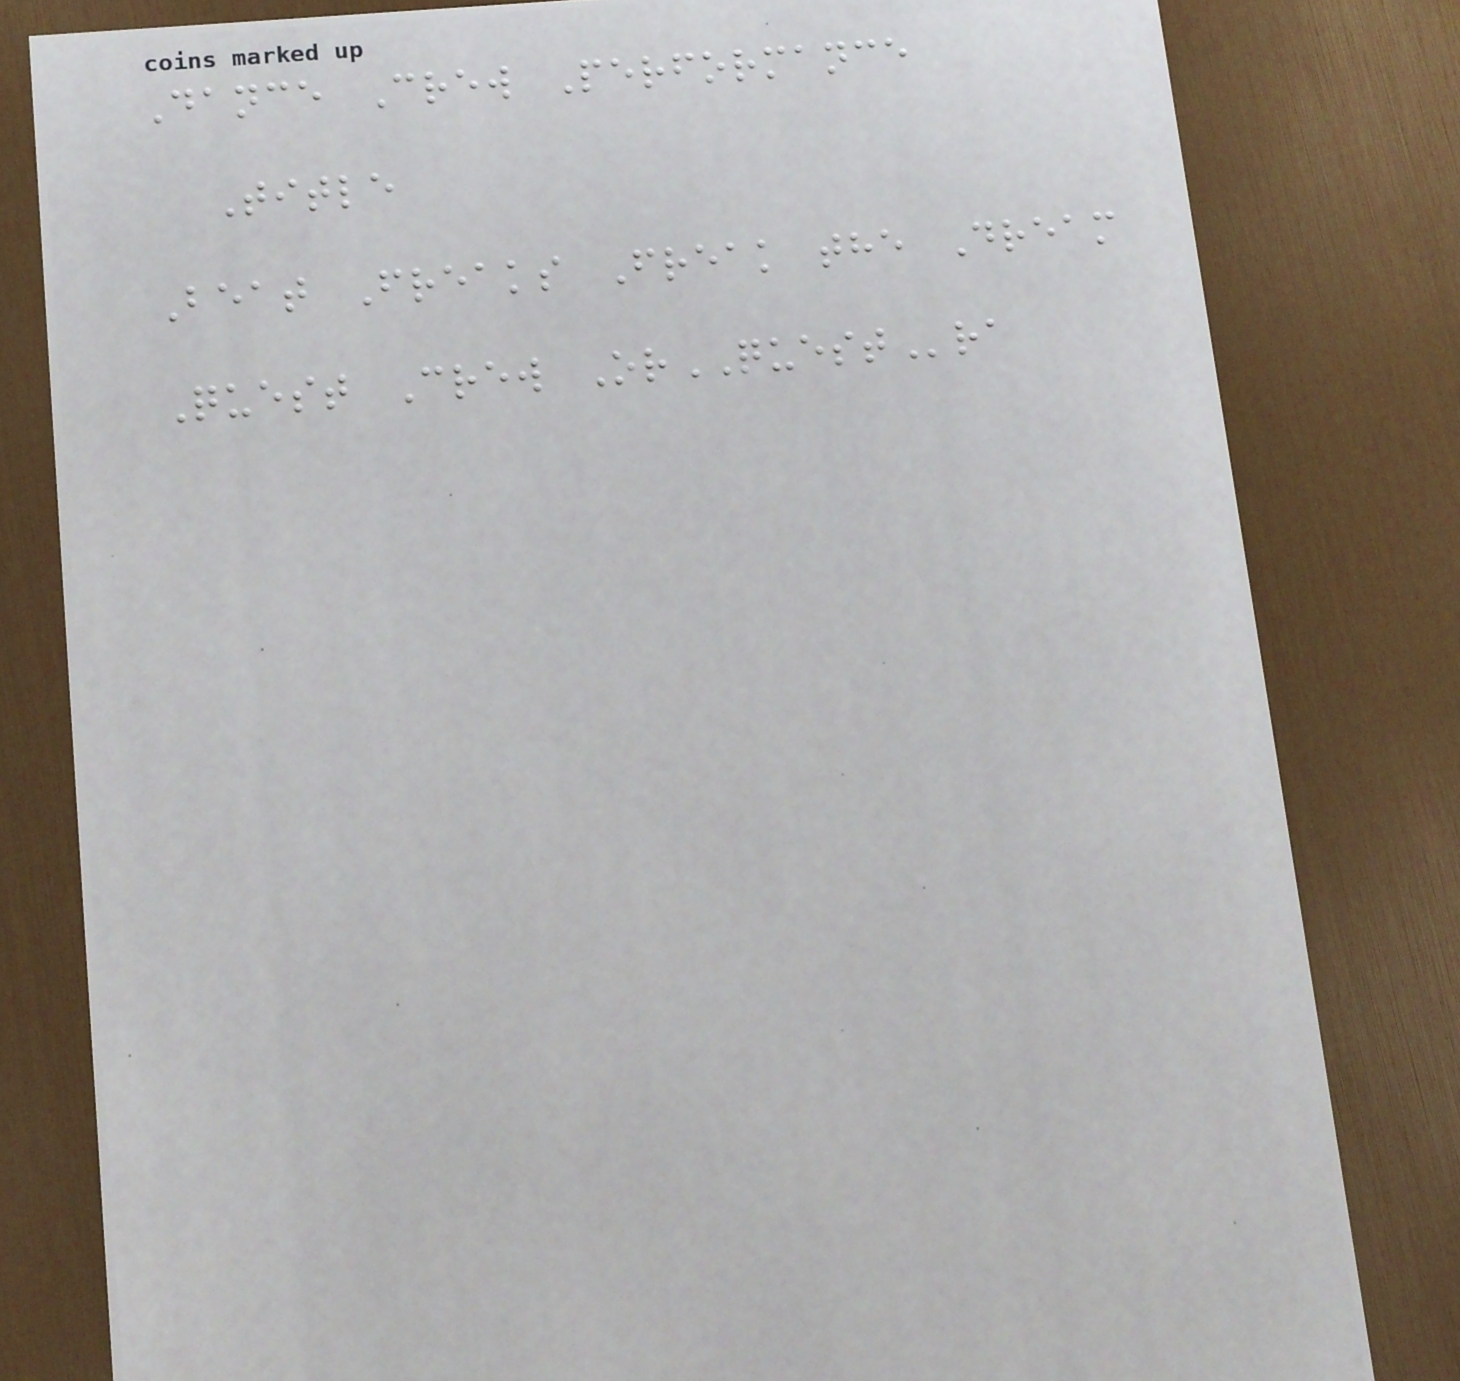Dance Crew Performance
Title
Beat Freaks Freak the Dream
Quest Crew OrQUESTra
